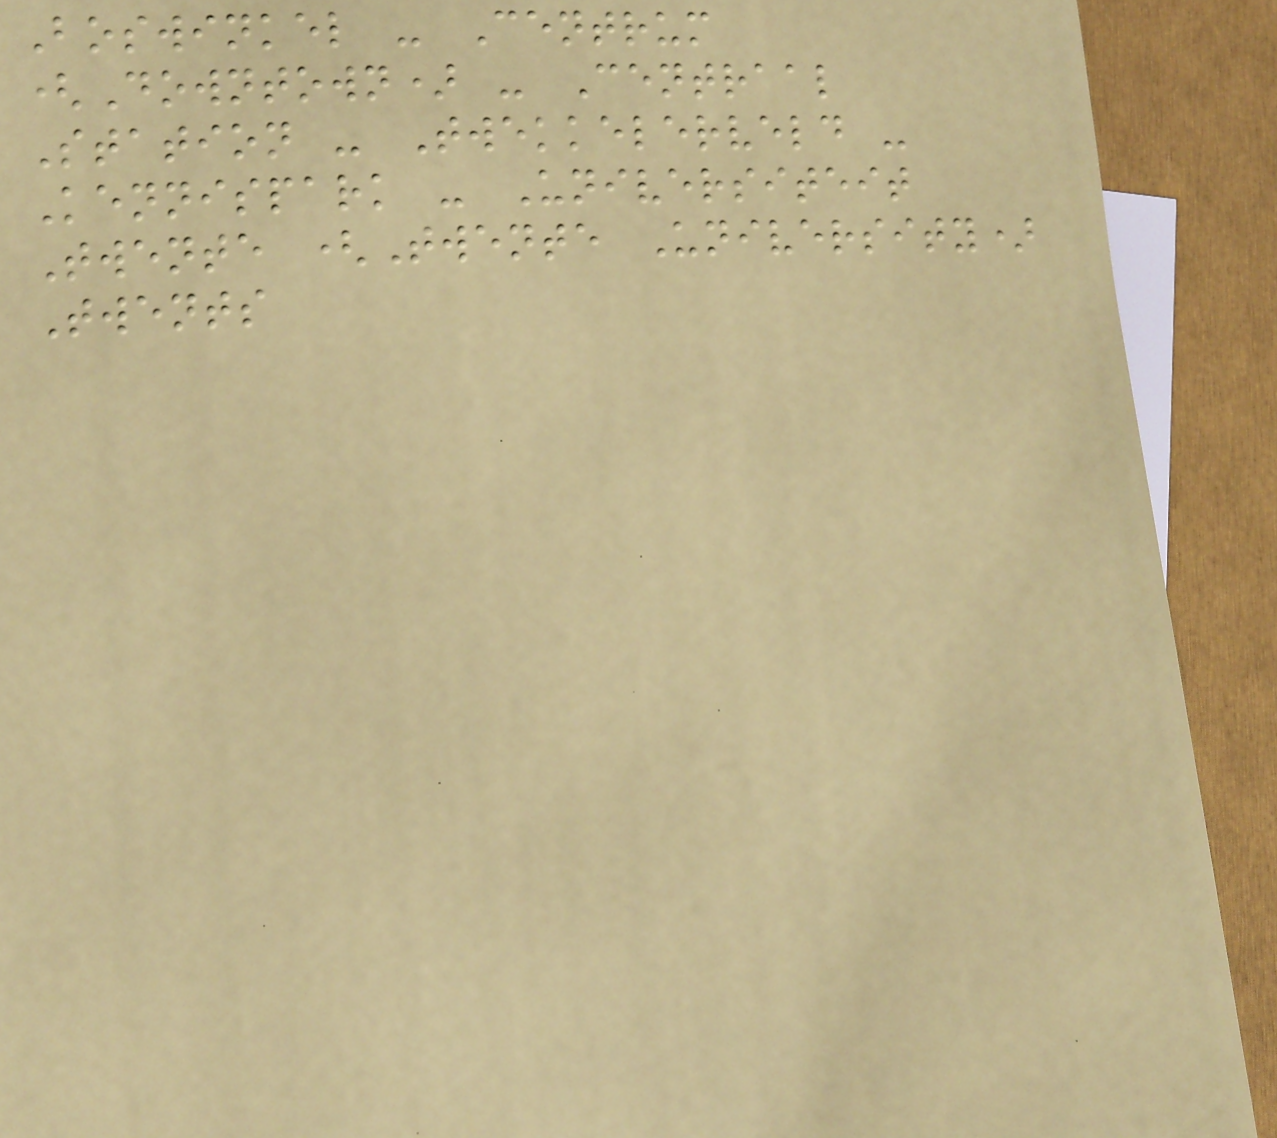Boswinkel - Centrum
(Downtown) - Centraal
Station - Twekkelerveld -
Kennispark - Universiteit
Twente (Twente University)
Twents
